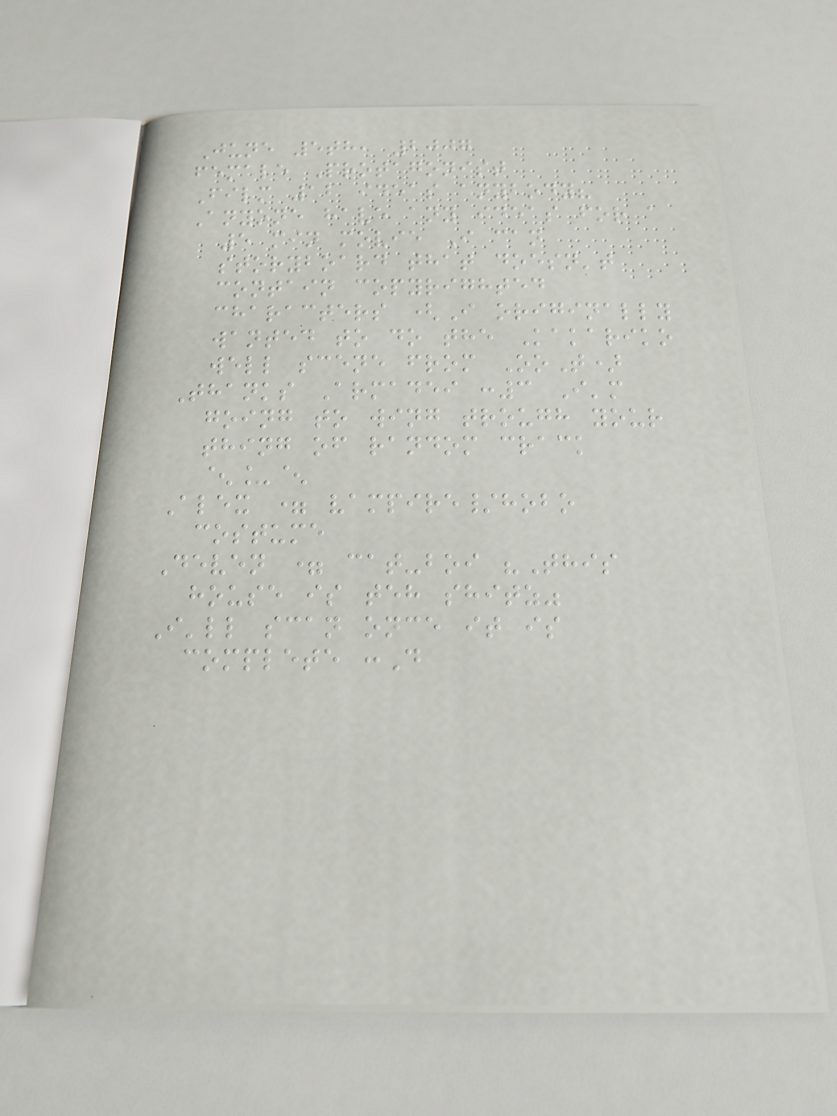June 5th, 2007
female Protagonist
Film 12 ideas anybody?
Anyone have any ideas for a
5 min movie I can
storyboard that doesn't
contain copyrighted
characters (I originally
wanted to do the Kakariko
well scene from OoT)
Thanks Armadei :3 I'm
going to wing trough your
thing of random crack
^_^
Alex = vampire/hobo
costume
Deven = cat-boi "This
house is teh shitz"
I'll scan once it is
complete :D
